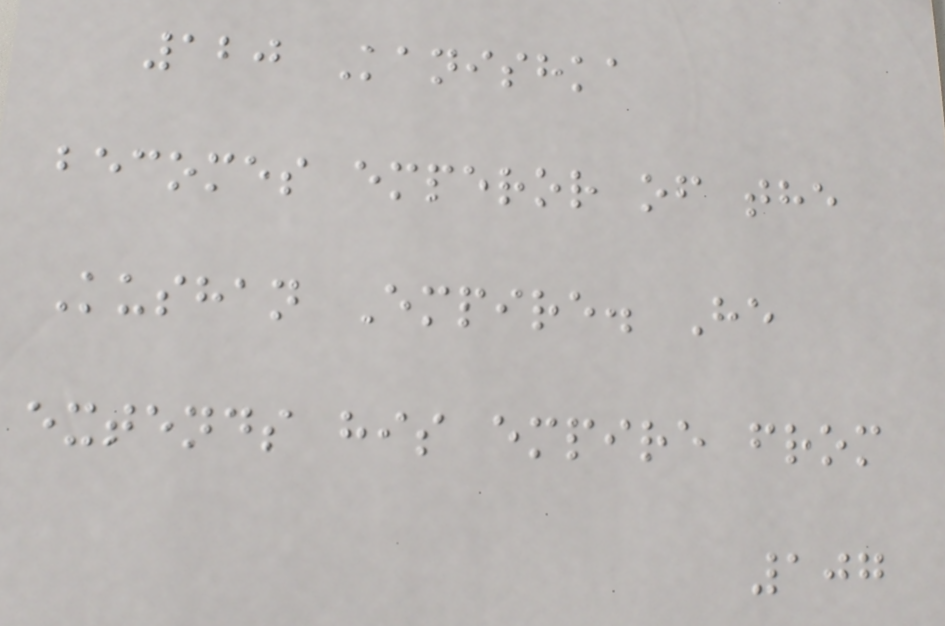120 Kanishka
becomes emperor of the
Kushan Empire. He
extends his empire from
107
